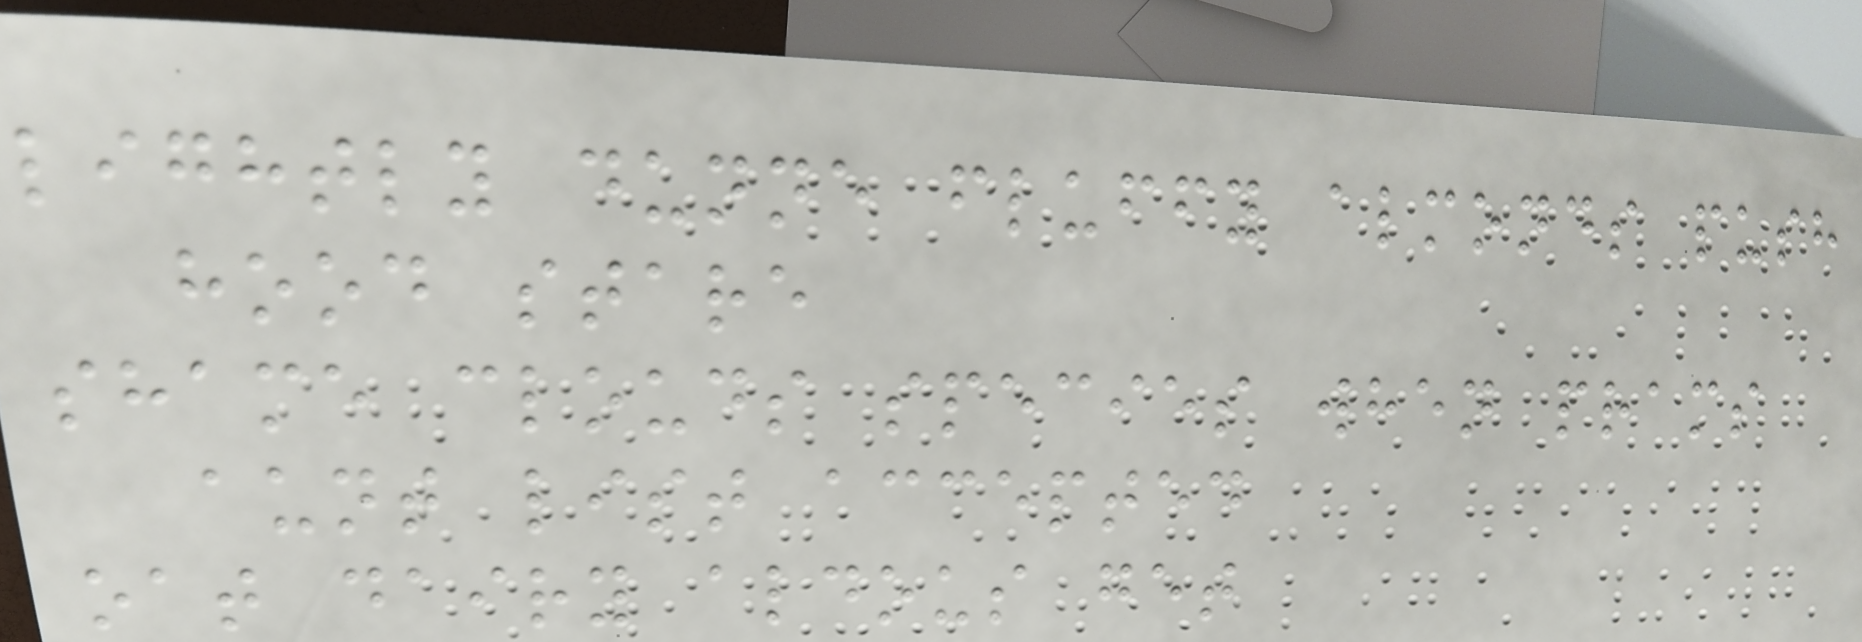lightly dunne fluffy almonds push
hood stare
shame clouds species when prams
aunt list accepted
oat dairy aldous get
